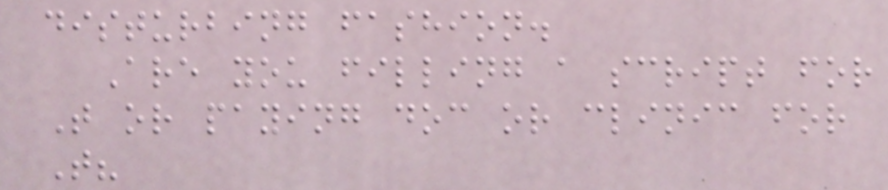disturbing fashion.
Are you filling a script for
T or paying doc or clinic for
T?
